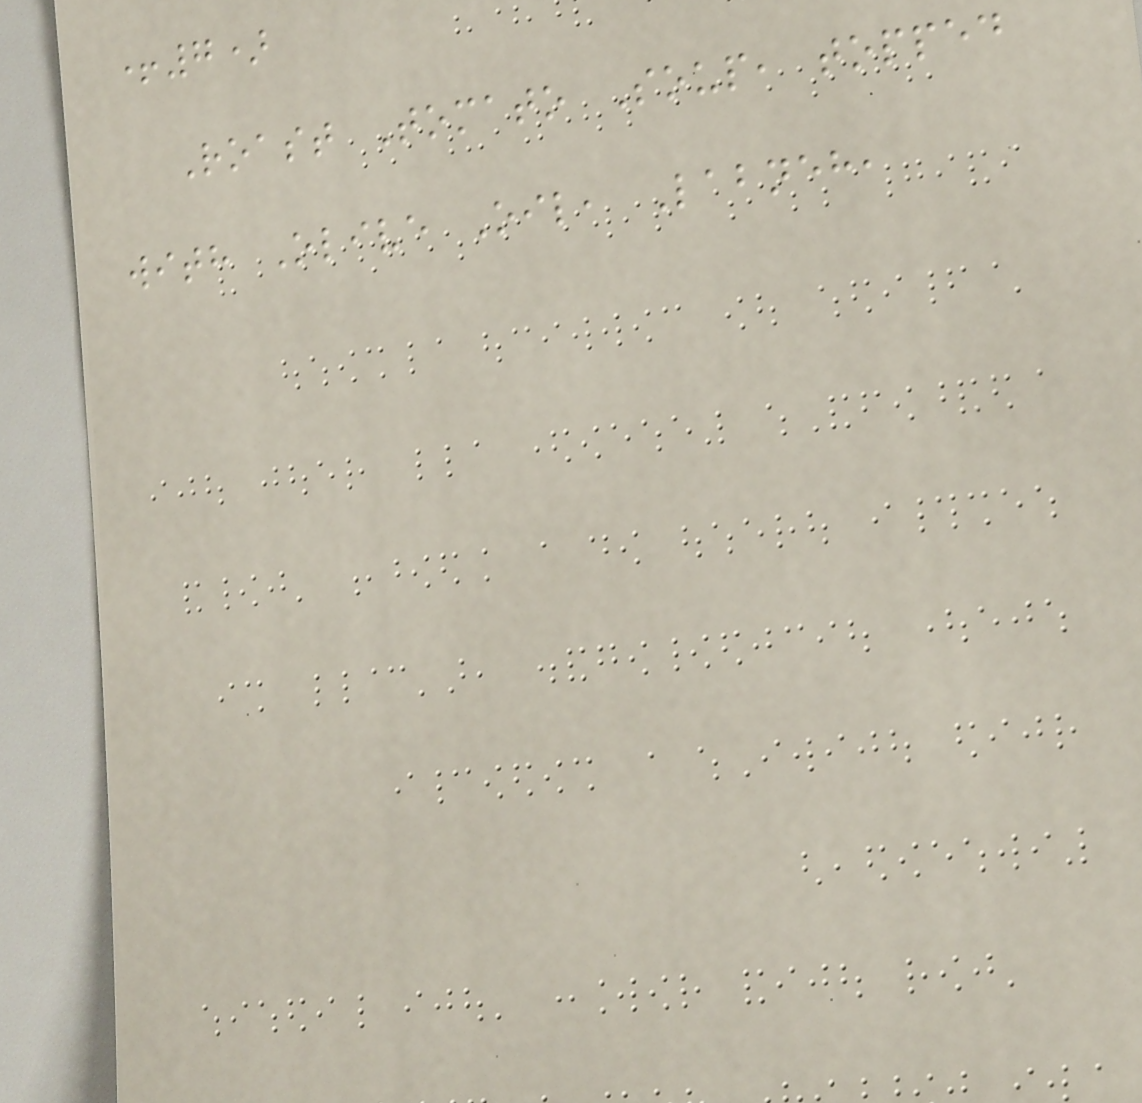+7)
Roast Tomato Soup, topped
with Olive Oil, Labneh,
